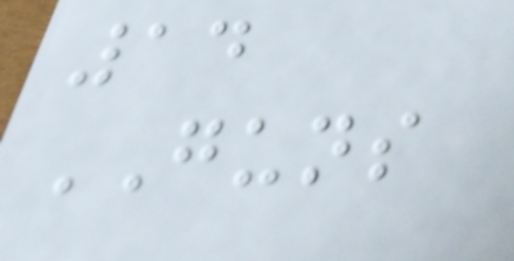14
GUNS
